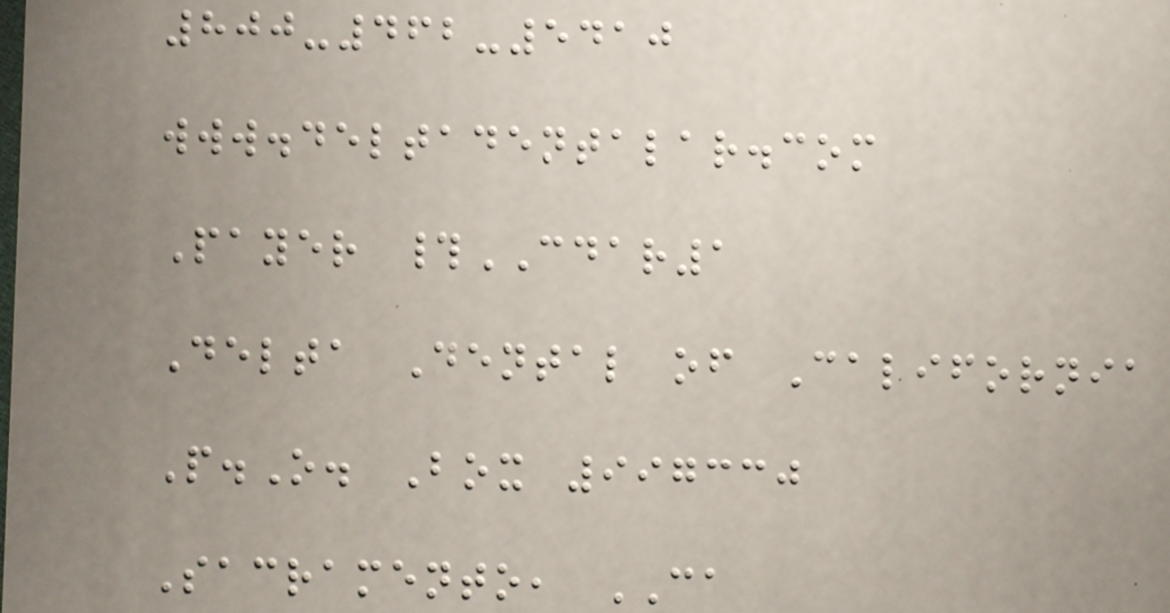800-462-5410
www.deltadentalar.com
Payer #CDAR1
Delta Dental of California
P.O. Box 997330
Sacramento, CA
